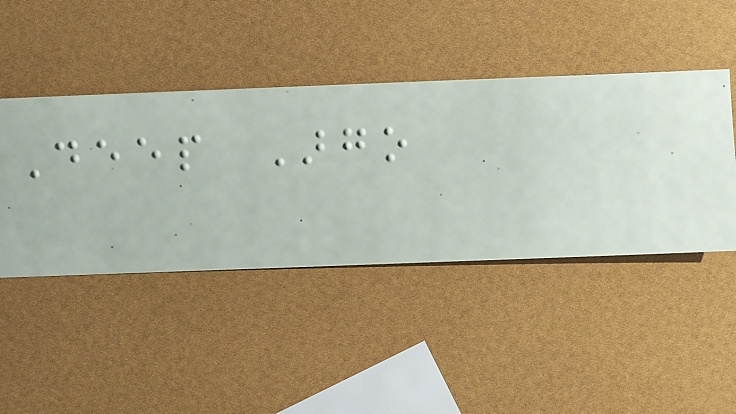Deep Argo
